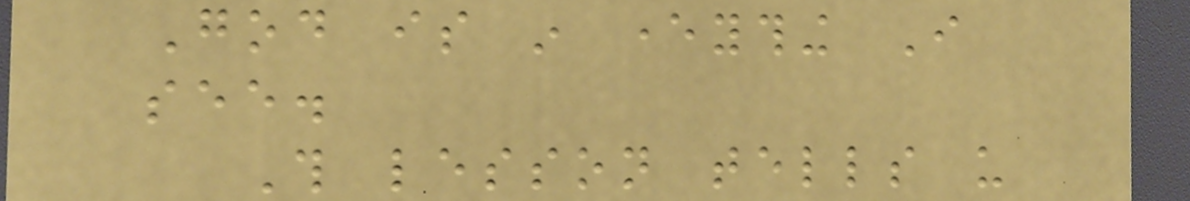God is in everything I
see.
This lesson tells us
